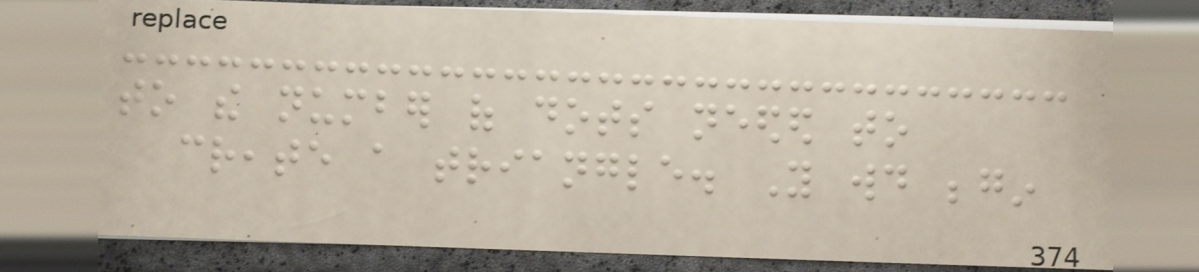to the number of dots needed to
create a triangle. You would begin
